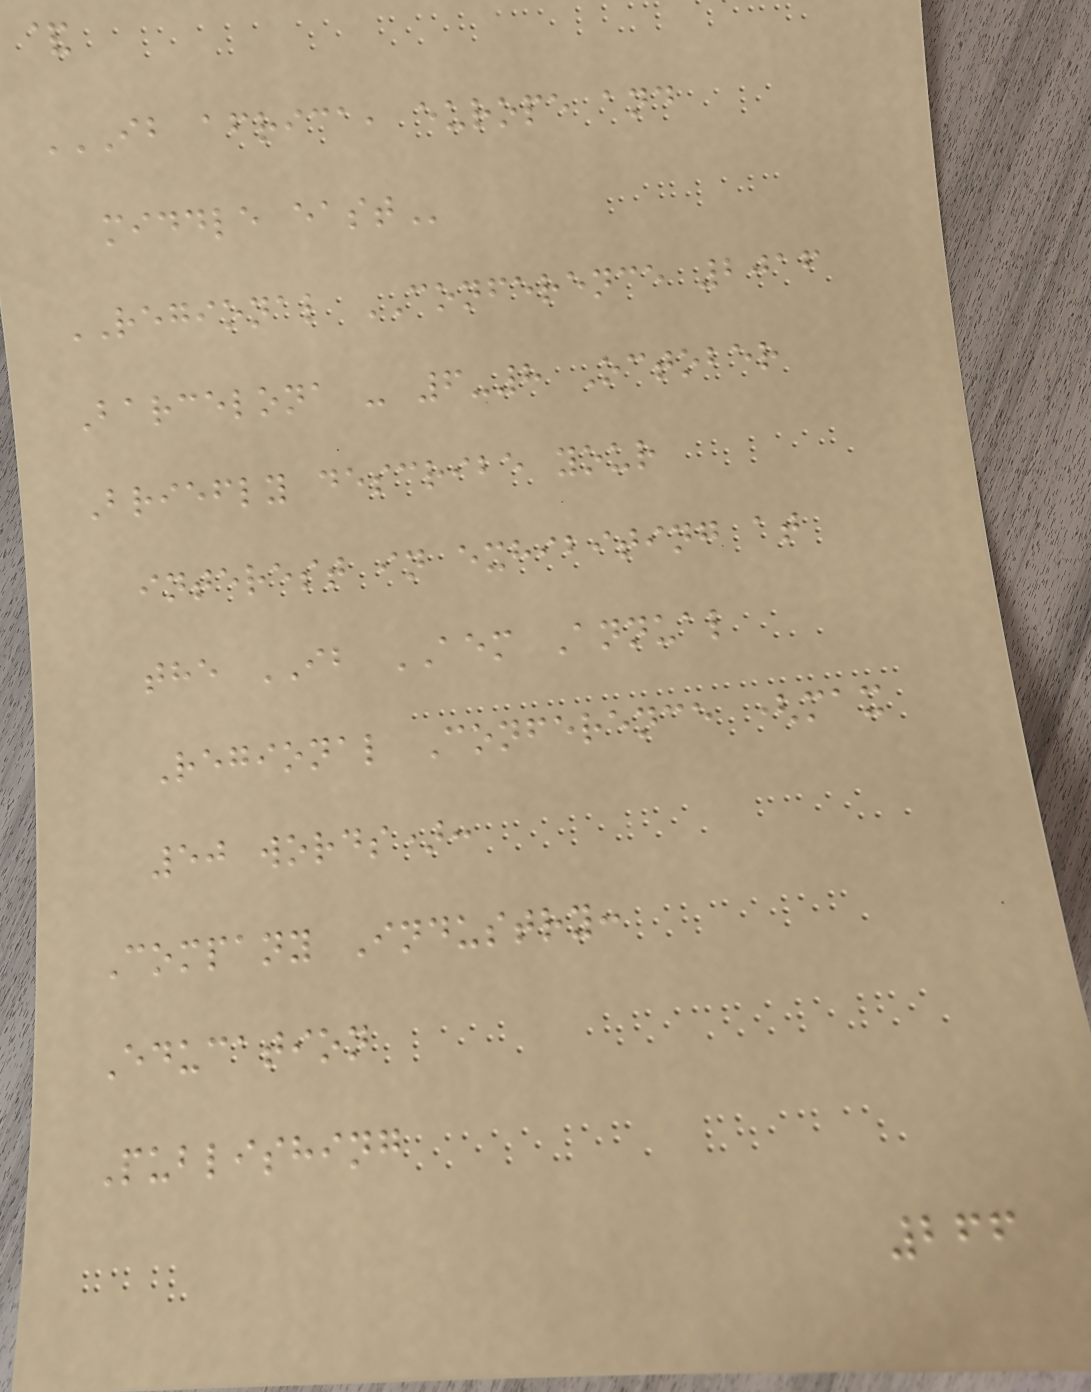&
IB AFRICA, EUROPE AND
MIDDLE EAST
REGIONAL CONFERENCE 2016
Barcelona - 6-8 October
Briefly describe your
interest in exhibiting at
the IB AEM Annual
Regional Conference (max
50 words):
Company Industry:
Education
Publishing
266
